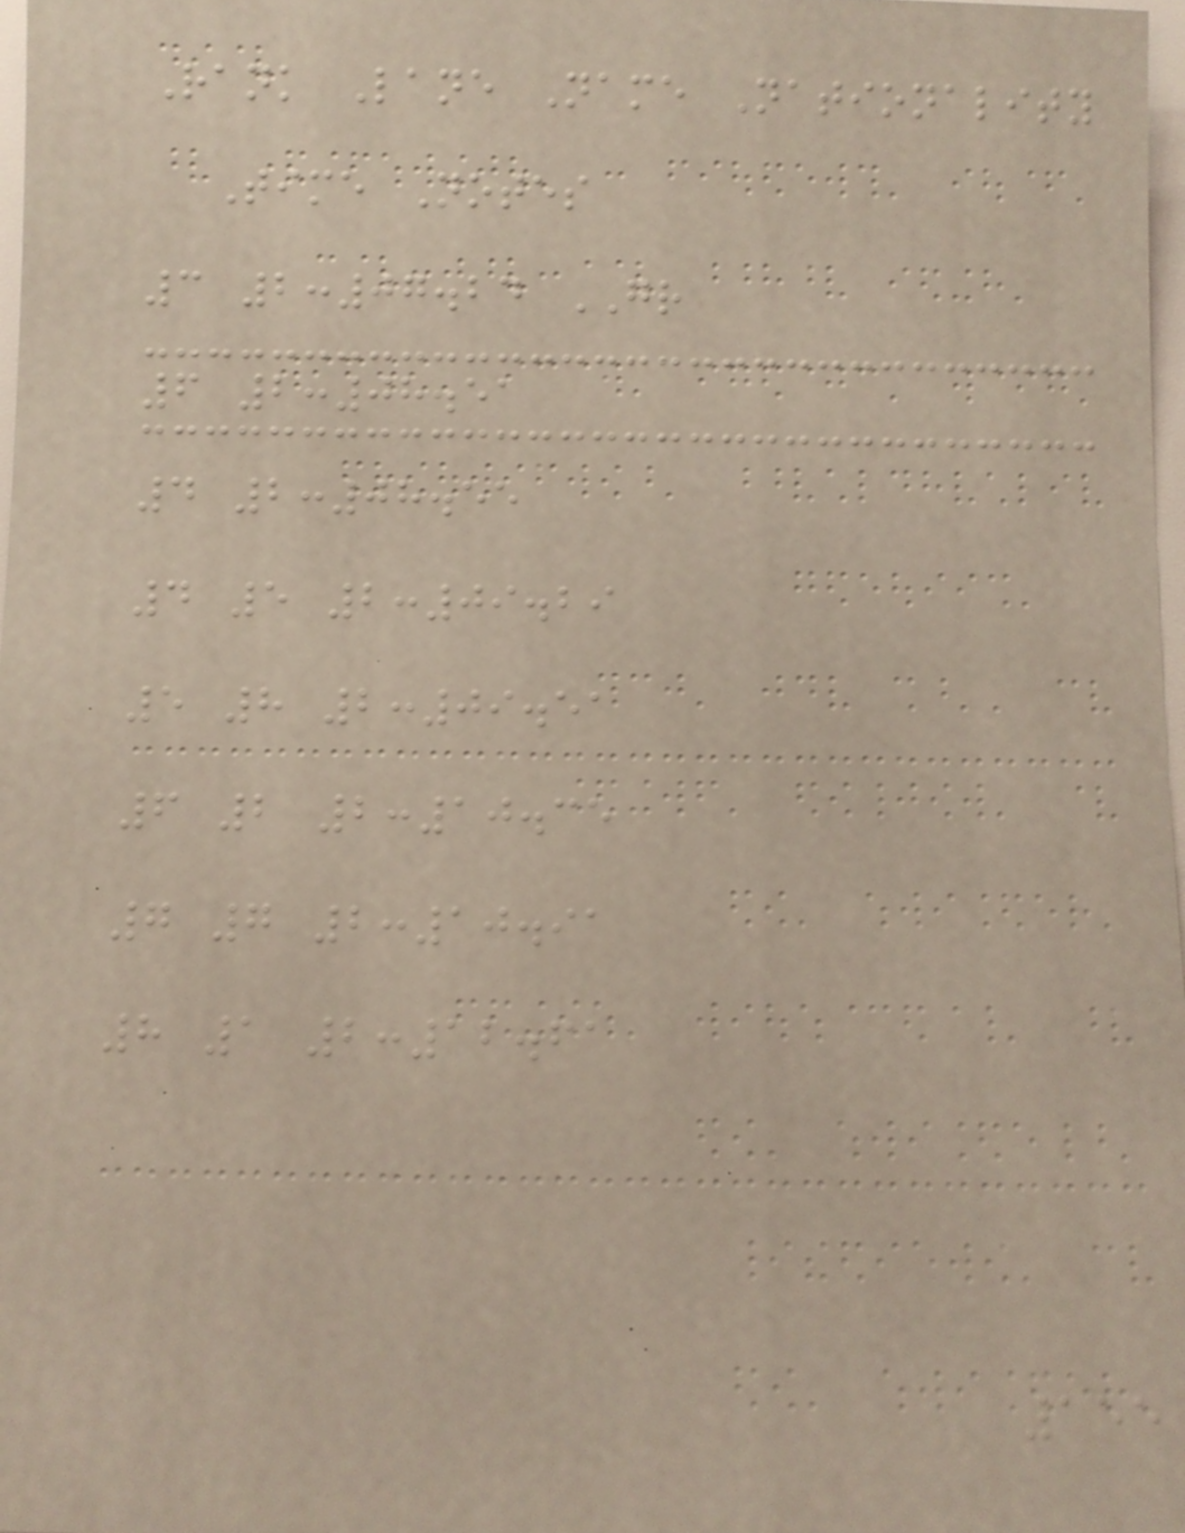Rank Lane Name Nationality
Time Notes
3 2:07.24 GR
6 2:08.51
4 2:08.55
4 5 2:09.29
5 8 2:09.51
6 2 2:10.35
7 7 2:10.91
8 1 2:12.61
155
